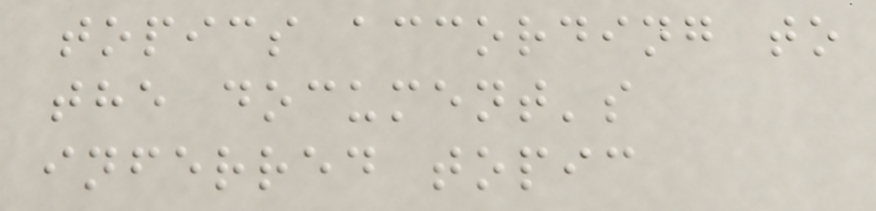topics according to
the document's
inferred topic
